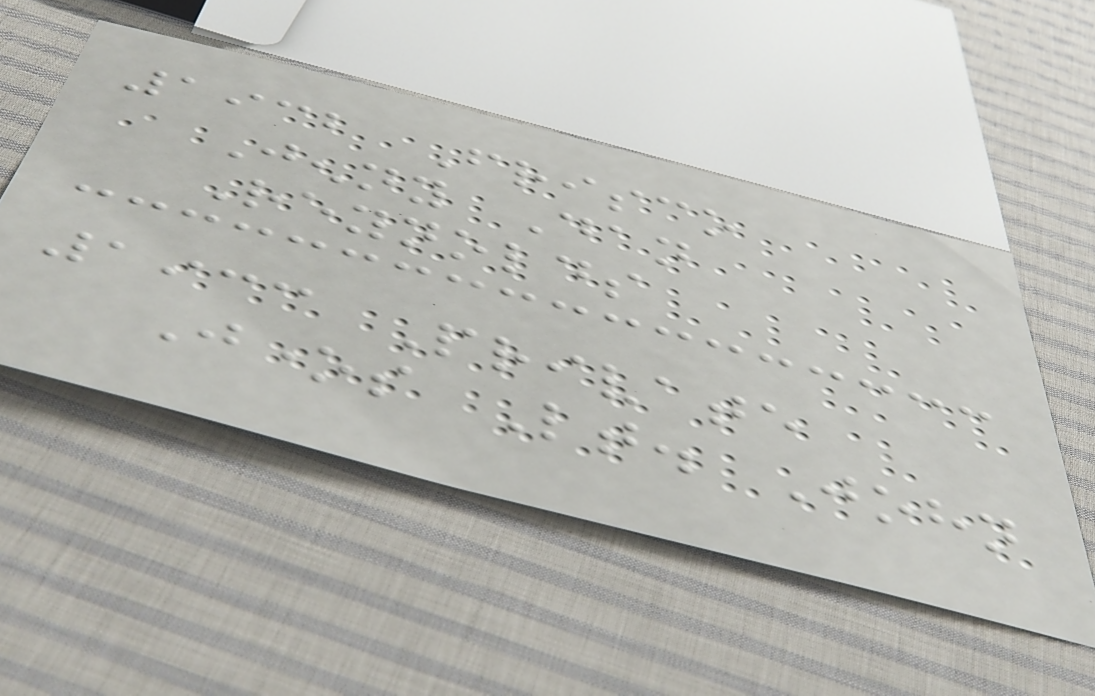1932 Frisco
Jenny Dan
Reynolds
1933 Private
Jones Lt. John
